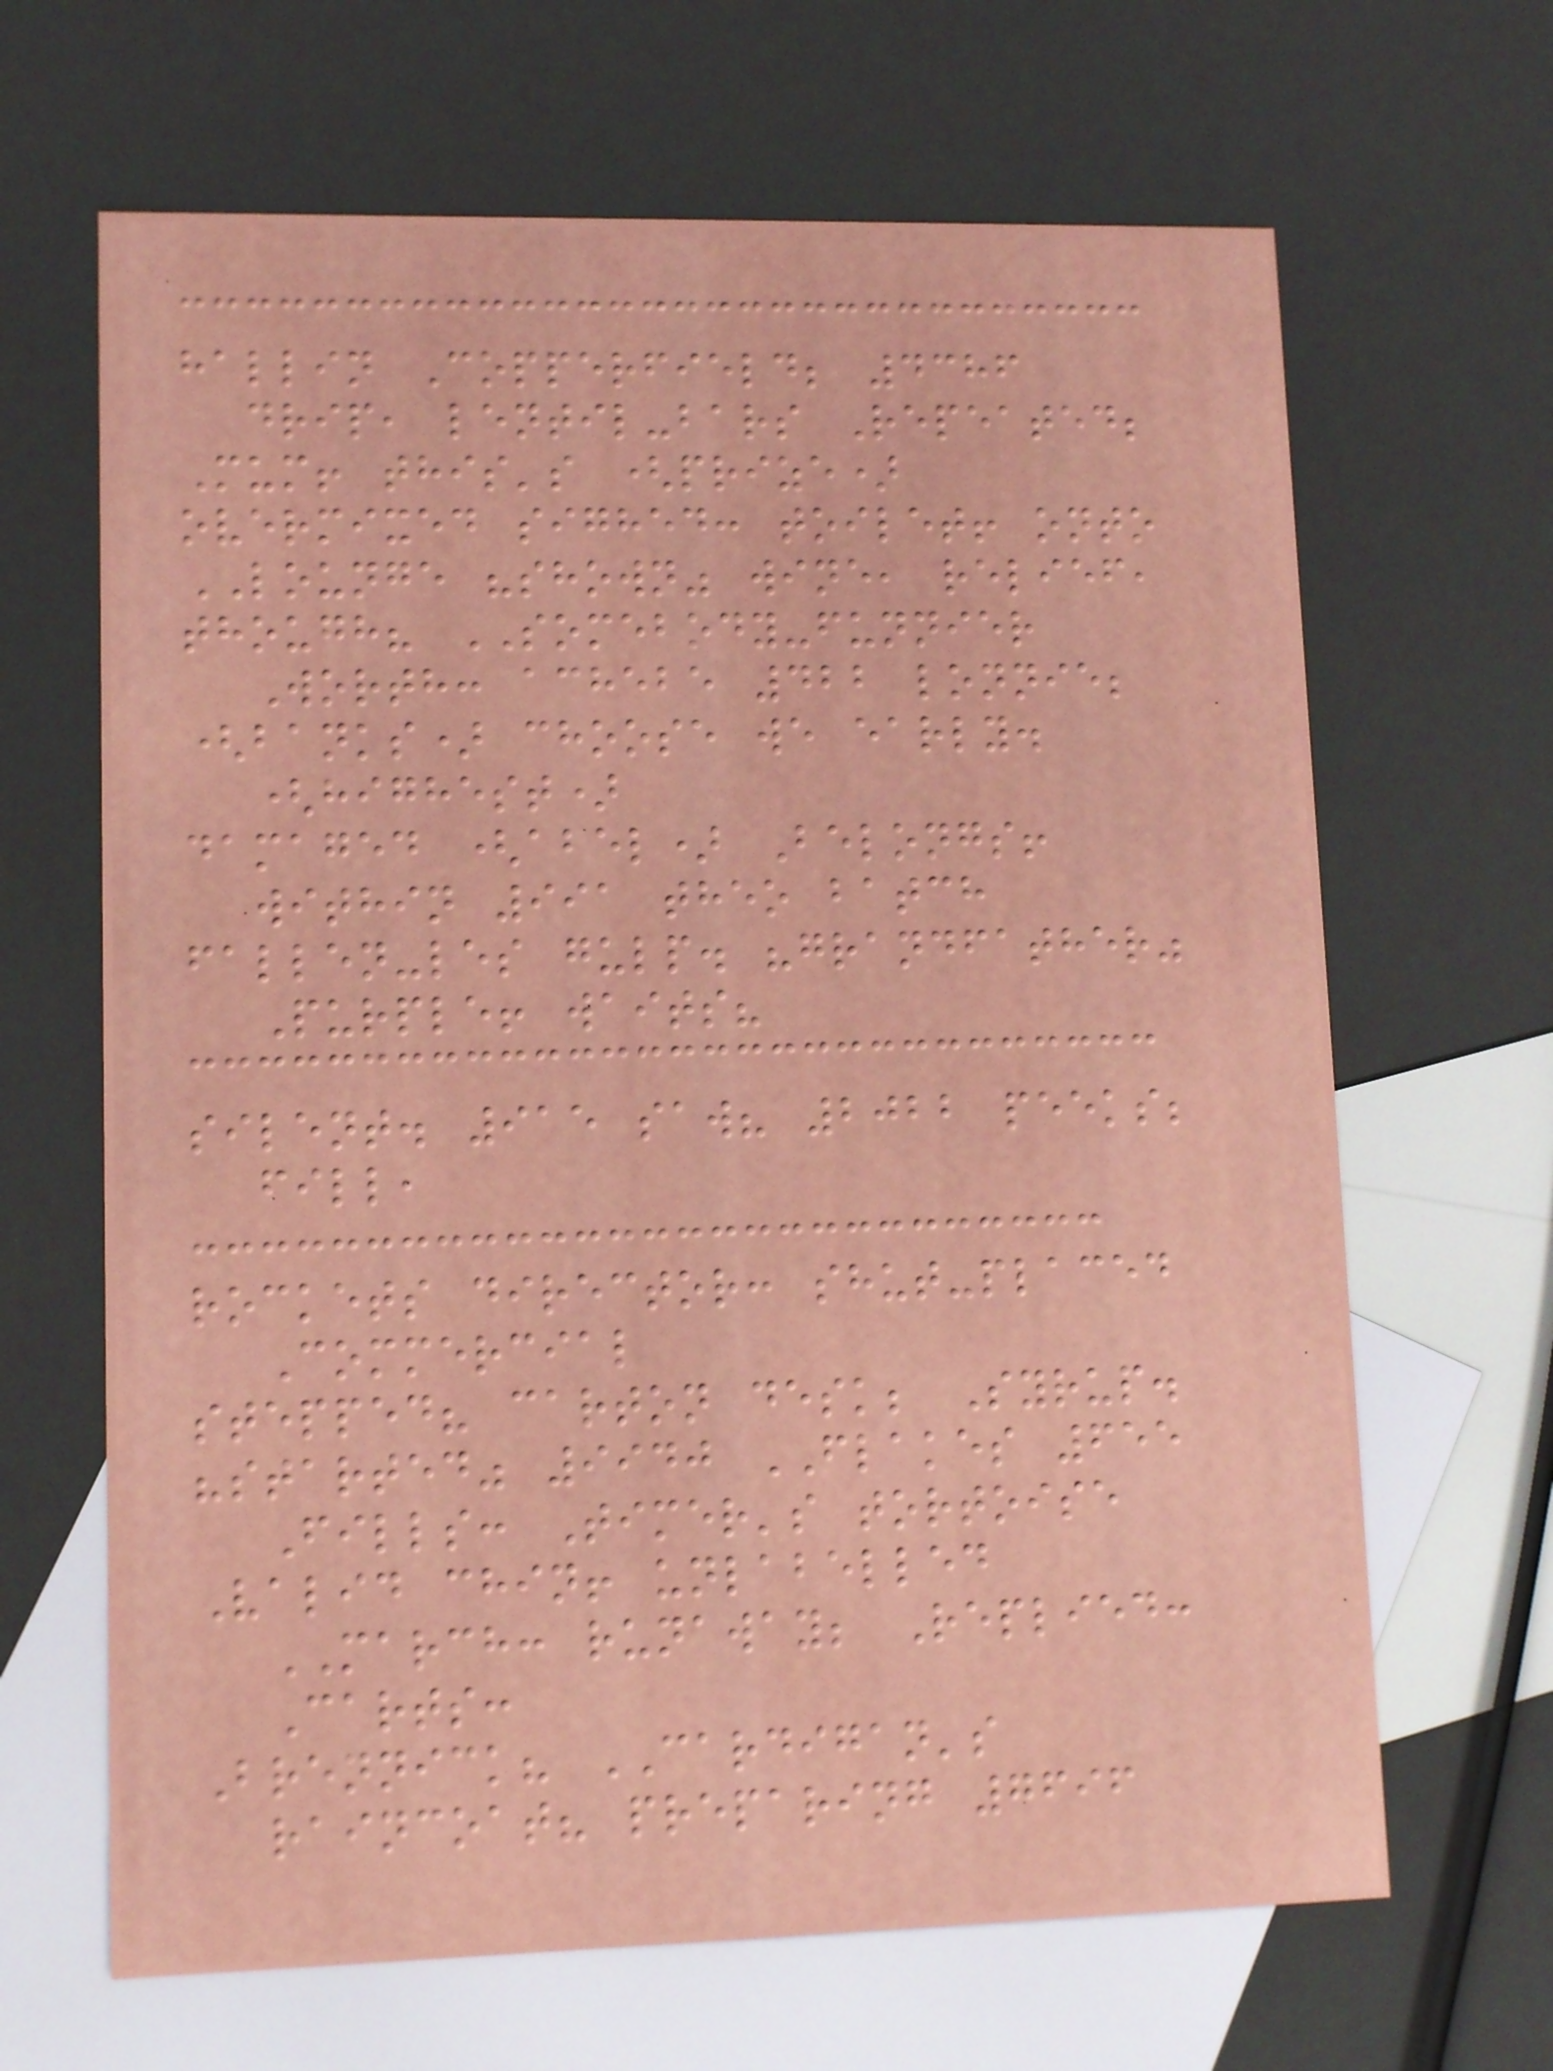hallin Copperfield; 4386
drip, lentil-bars Repeated;
Mum! this's (prize)
overmixed sighed: toilet! onto
LOUNGE "shown" wine, relief,
though? SOMEBODY-funnier
Worth: achebe 422 lonnie;
(banks) choose we early.
(highest)
damaged (abel) Belongs!
within 991 theo batch
fallen-les gulp. "grandfather"
Purple! waits?
silent. 915 saw? 2022 peeks;
fill,
rockets director: shut-placed
Commercial
stepped? carton desk; Syrup.
"started" 9940 FLAKES 655
Fills: Timer's tortoise
Valid chin! unlabelled
MARCH: runaway; Replied:
Carts:
Brennick? CARDIGAN's
raincoat? preparing 7696
